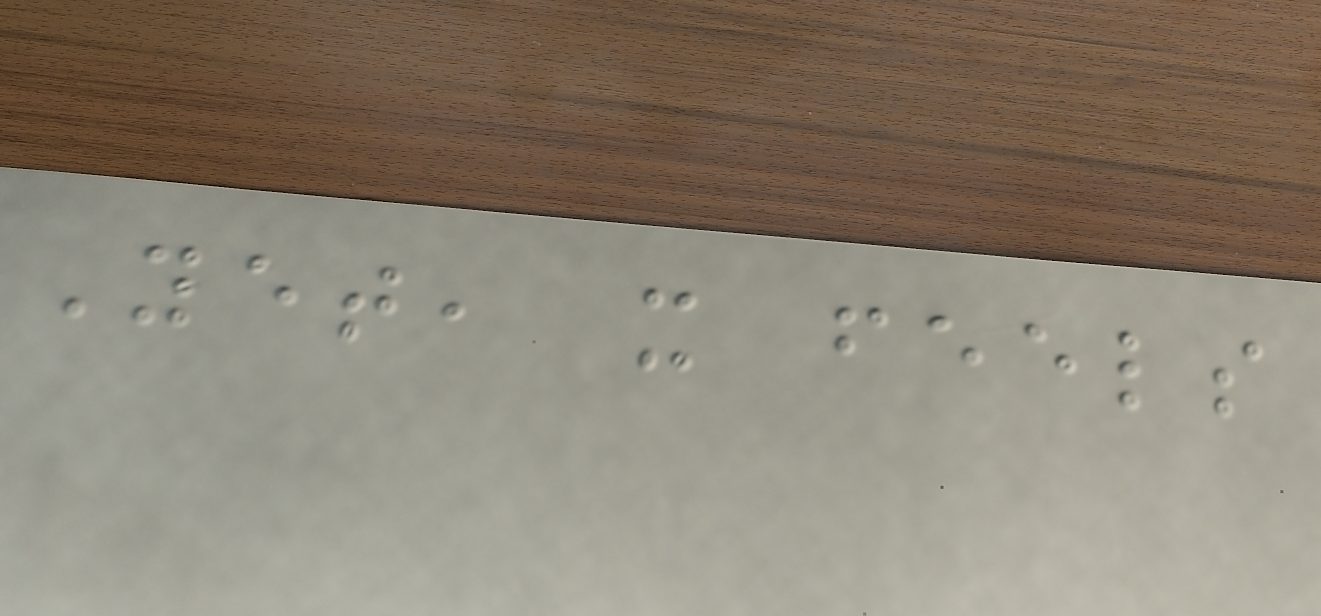Yet, it feels
